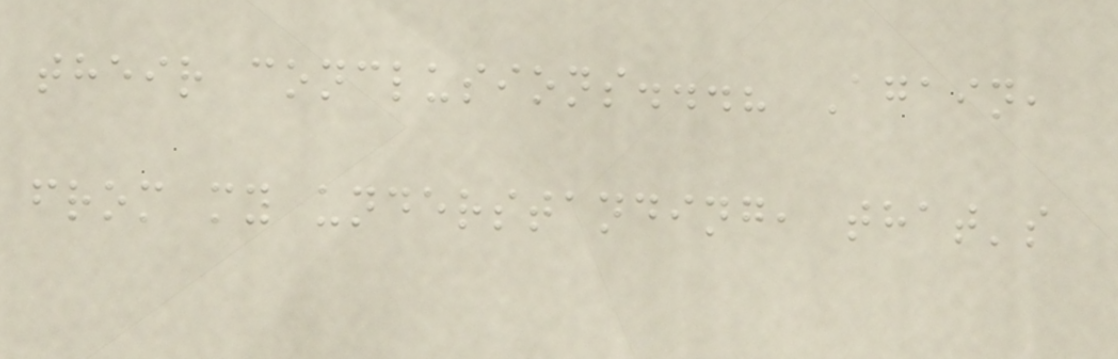their conclusions...? Again,
from my understanding, that's
